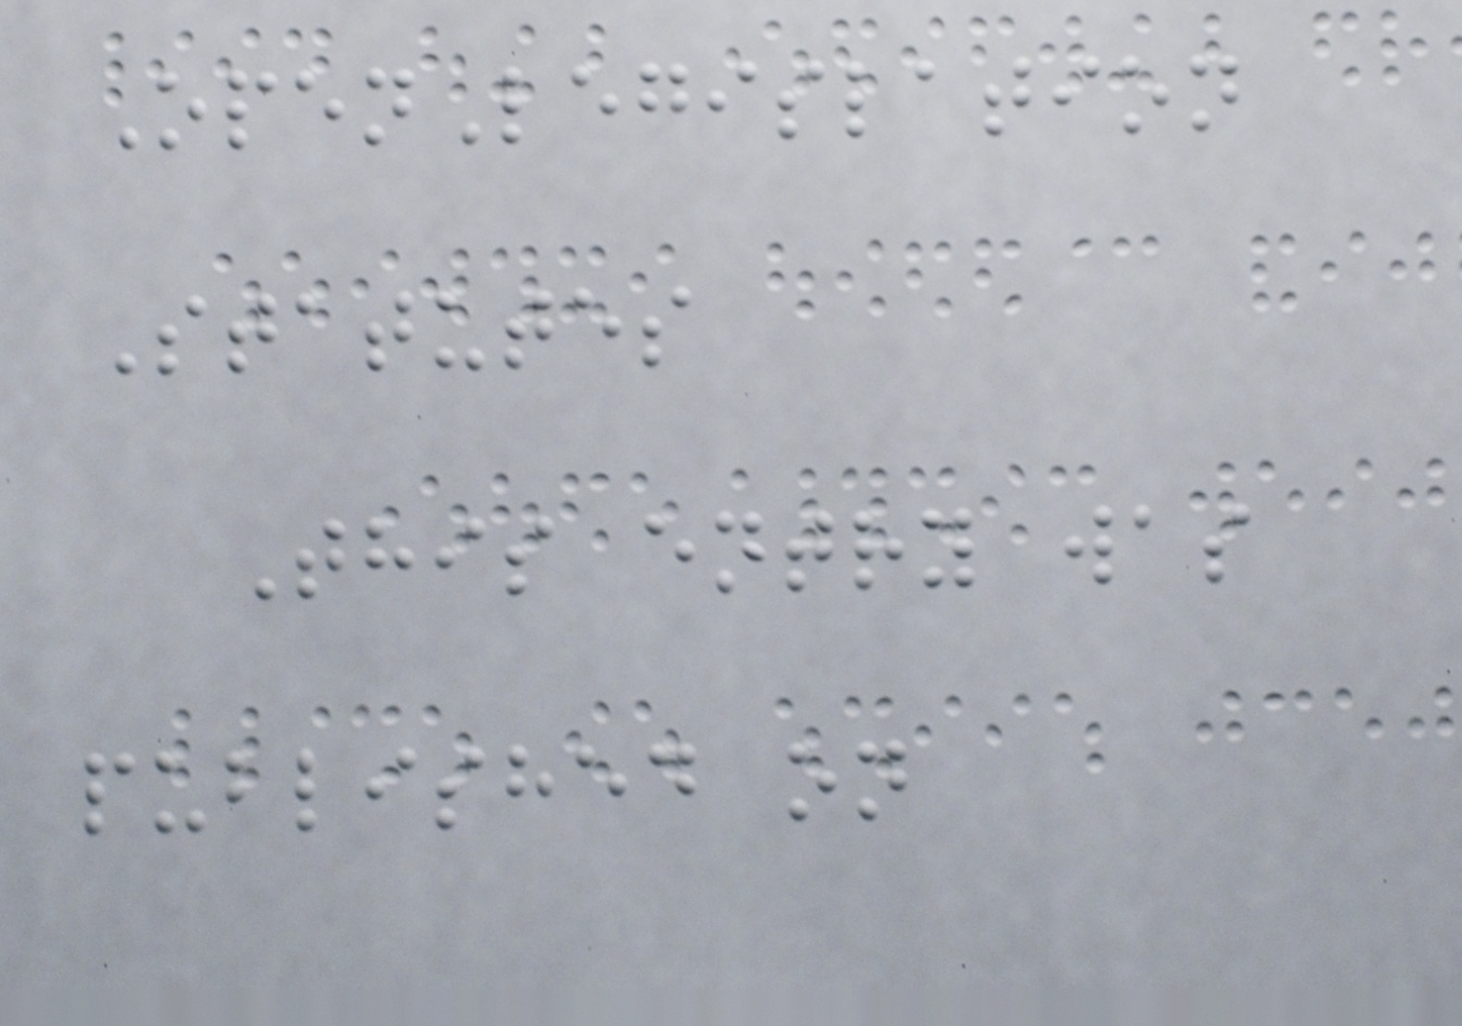OpenLegislation
Statutes
This entry was
published on
